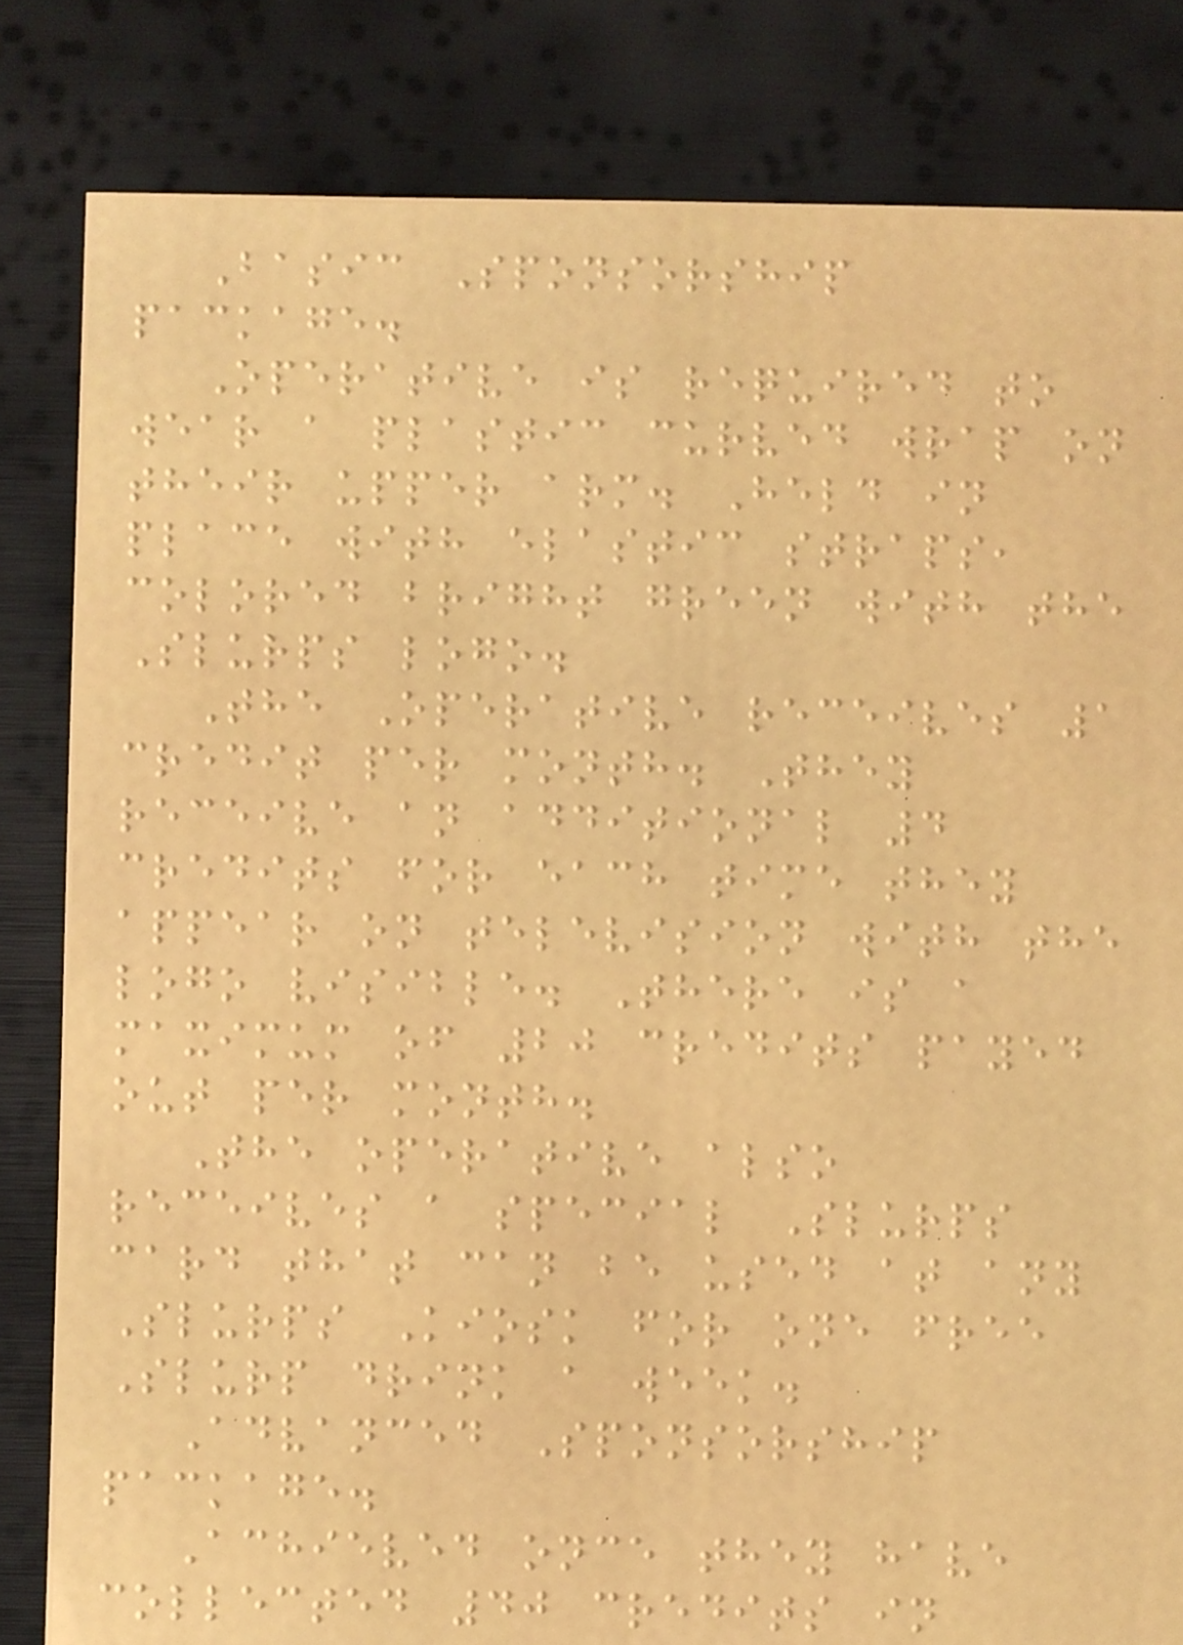Basic Sponsorship
package.
Operative is required to
wear a plastic curved wrap on
their upper arm. Held in
place with elastic straps,
colored bright green with the
Slurps logo.
The Operative receives 1
credit per month. They
receive an additional 4
credits for each time they
appear on television with the
logo visible. There is a
maximum of 20 credits payed
out per month.
The operative also
receives a special Slurps
card that can be used at any
Slurps Kiosk for one free
Slurp drink a week.
Advanced Sponsorship
package.
Achieved once they have
collected 40 credits in
